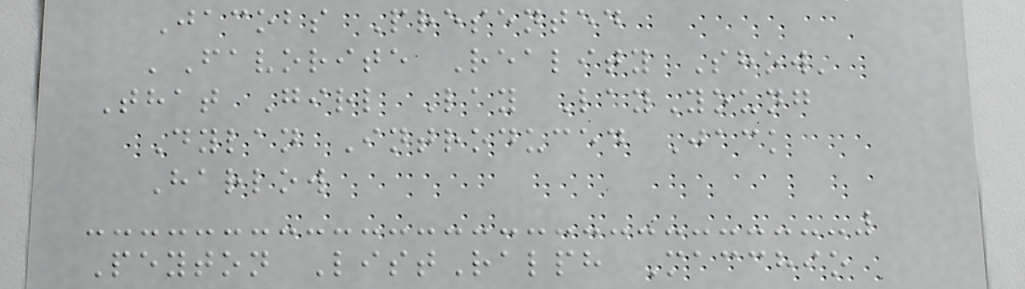Jacobs Presented
'Favorite Reality Show'
That Girl Lay LayYoung
Dylan Introduced Jack
Harlow
Peyton ListRalph Macchio
